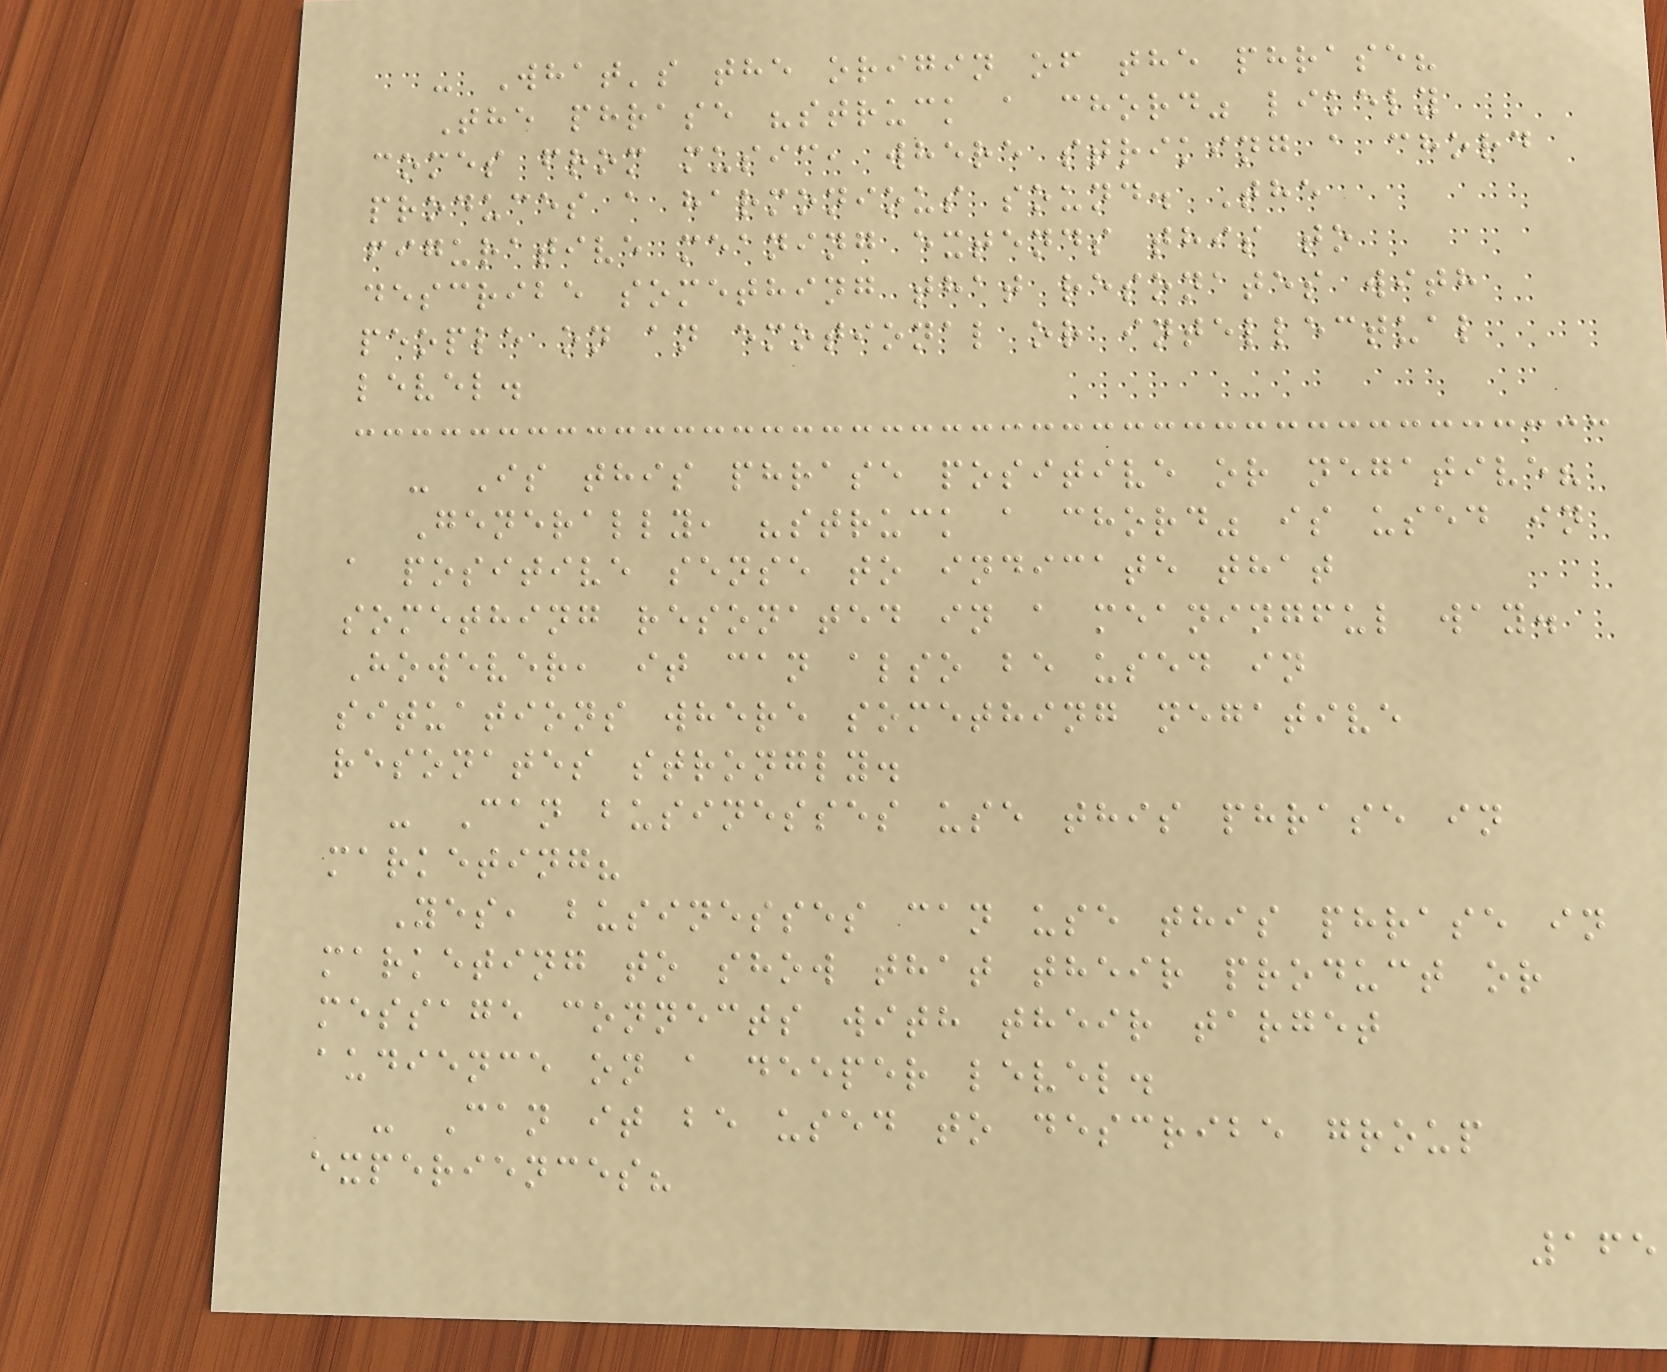- What's the origin of the phrase?
The phrase "struck a chord" likely
comes from music, where striking a chord
produces a harmonious sound. The
figurative meaning extends this to
describe something that resonates with
people on an emotional or intellectual
level.
- Is this phrase positive or negative?
Generally, "struck a chord" is used in
a positive sense to indicate that
something resonated in a meaningful way.
However, it can also be used in
situations where something negative
resonates strongly.
- Can businesses use this phrase in
marketing?
Yes, businesses can use this phrase in
marketing to show that their product or
message connects with their target
audience on a deeper level.
- Can it be used to describe group
experiences?
165
